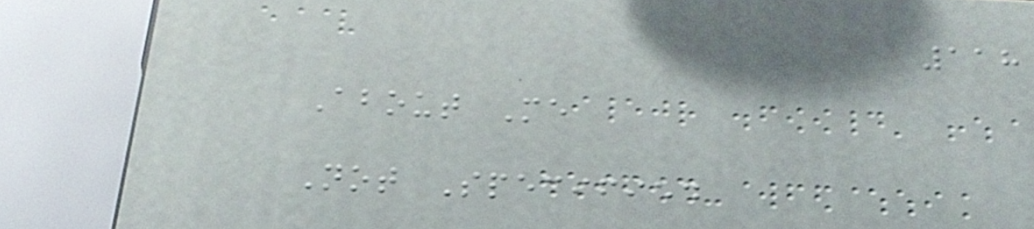118
About Me
Not Specified
